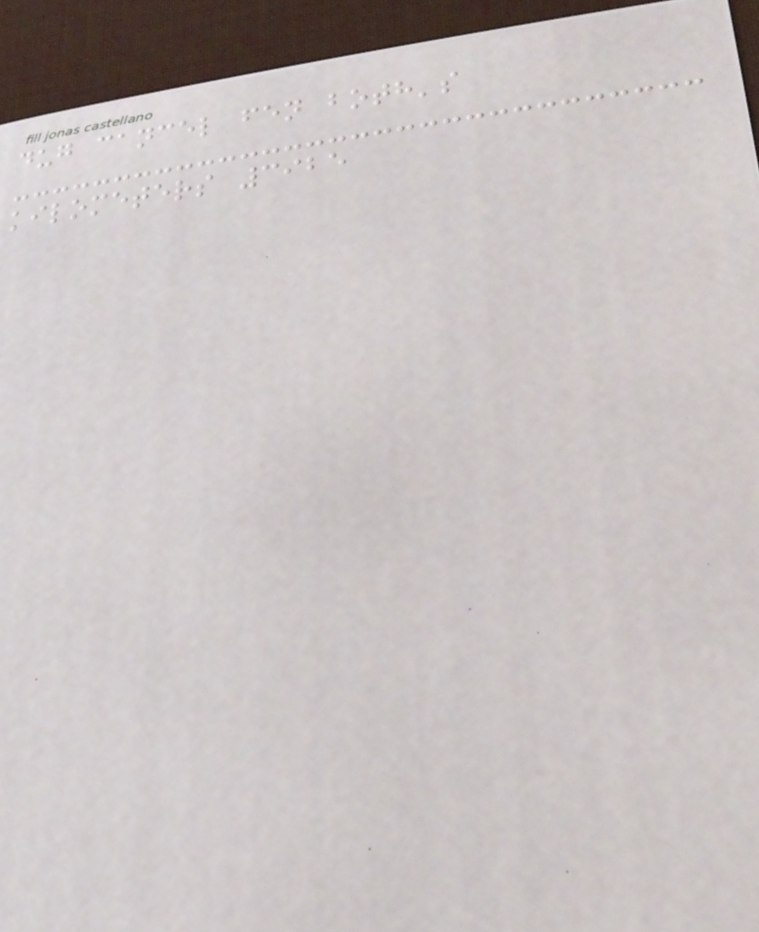dug cancel fen both's
kilometers 3925
